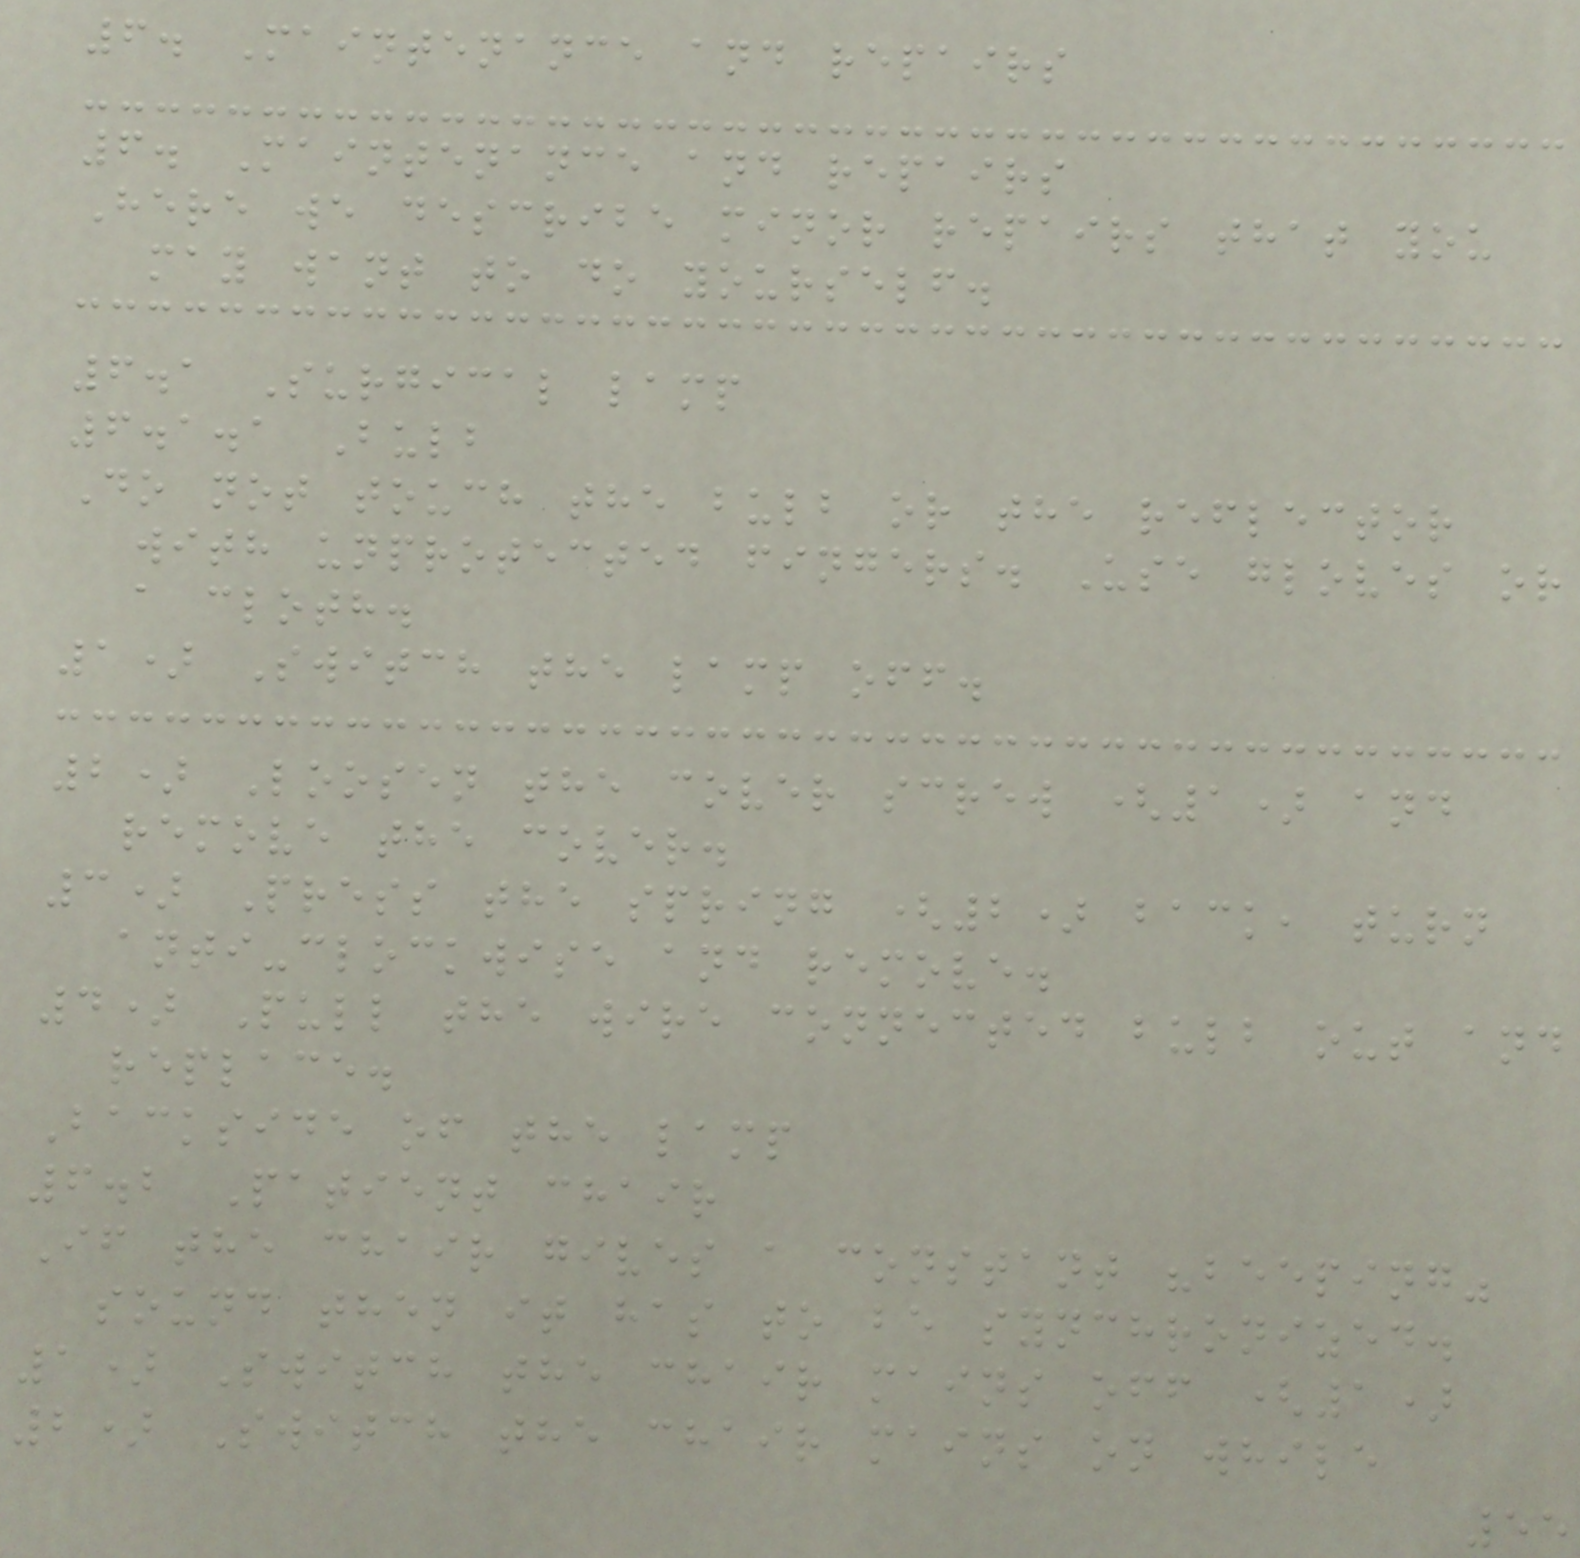6. Maintenance and repairs
6. Maintenance and repairs
Here we describe minor repairs that you
may want to do yourself.
6.1 Surgical lamp
6.1.1 Bulb
Do not touch the bulb or the reflector
with unprotected fingers. Use gloves or
a cloth.
1) Switch the lamp off.
2) Loosen the cover screw (1) and
remove the cover.
3) Press the spring (2) back, turn
anti-clockwise and remove.
4) Pull the wire connected bulb out and
replace.
Backside of the lamp
6.2 Patient chair
If the chair gives a constant "beeping"
sound then it has to be synchronized.
1) Switch the chair mains off (1)
2) Switch the chair mains on while
55
